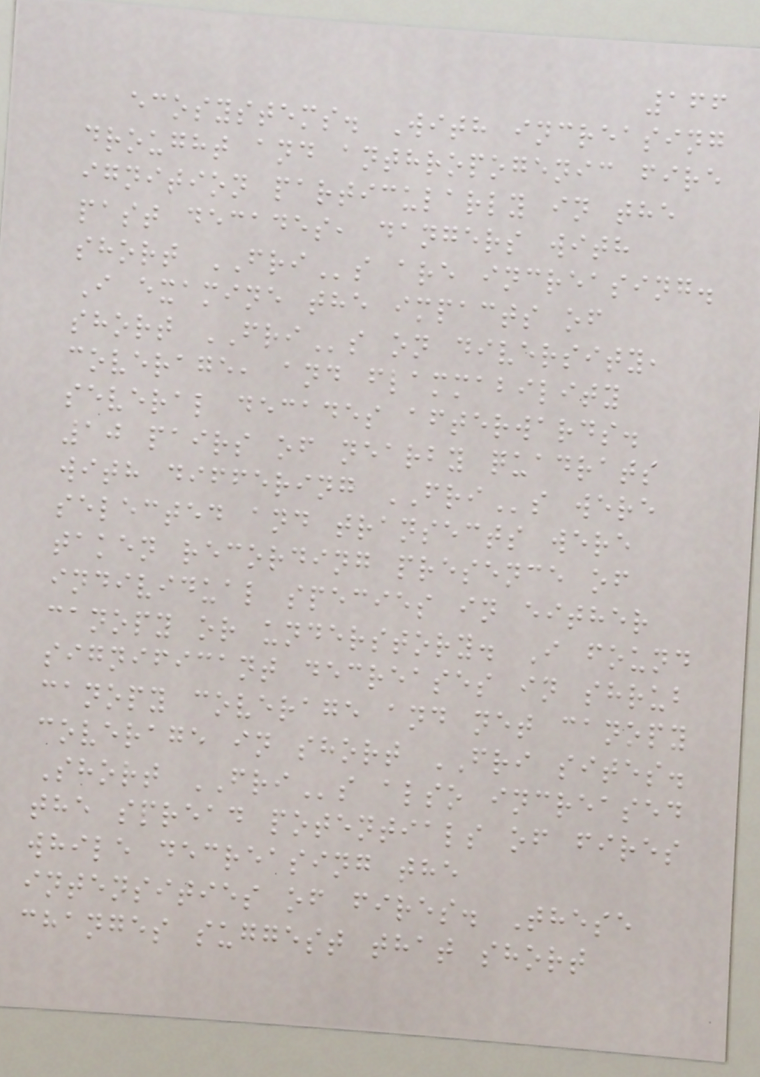166
ecosystems. With increasing
drought and anthropogenic fire
ignition particularly in the
past decades, dangers with
short FRIs are increasing.
I examine the impacts of
short FRIs on diversity,
coverage, and flammability
several decades afterwards.
10 pairs of nearby quadrats
with differing FRIs were
selected and transects were
taken recording presence of
individual species in either
canopy or understory. I found
significant decreases in shrub
canopy coverage and net canopy
coverage in short FRI sites.
Short FRIs also increased
the spread potentials of fires
while decreasing the
intensities of fires. These
changes suggest that short
